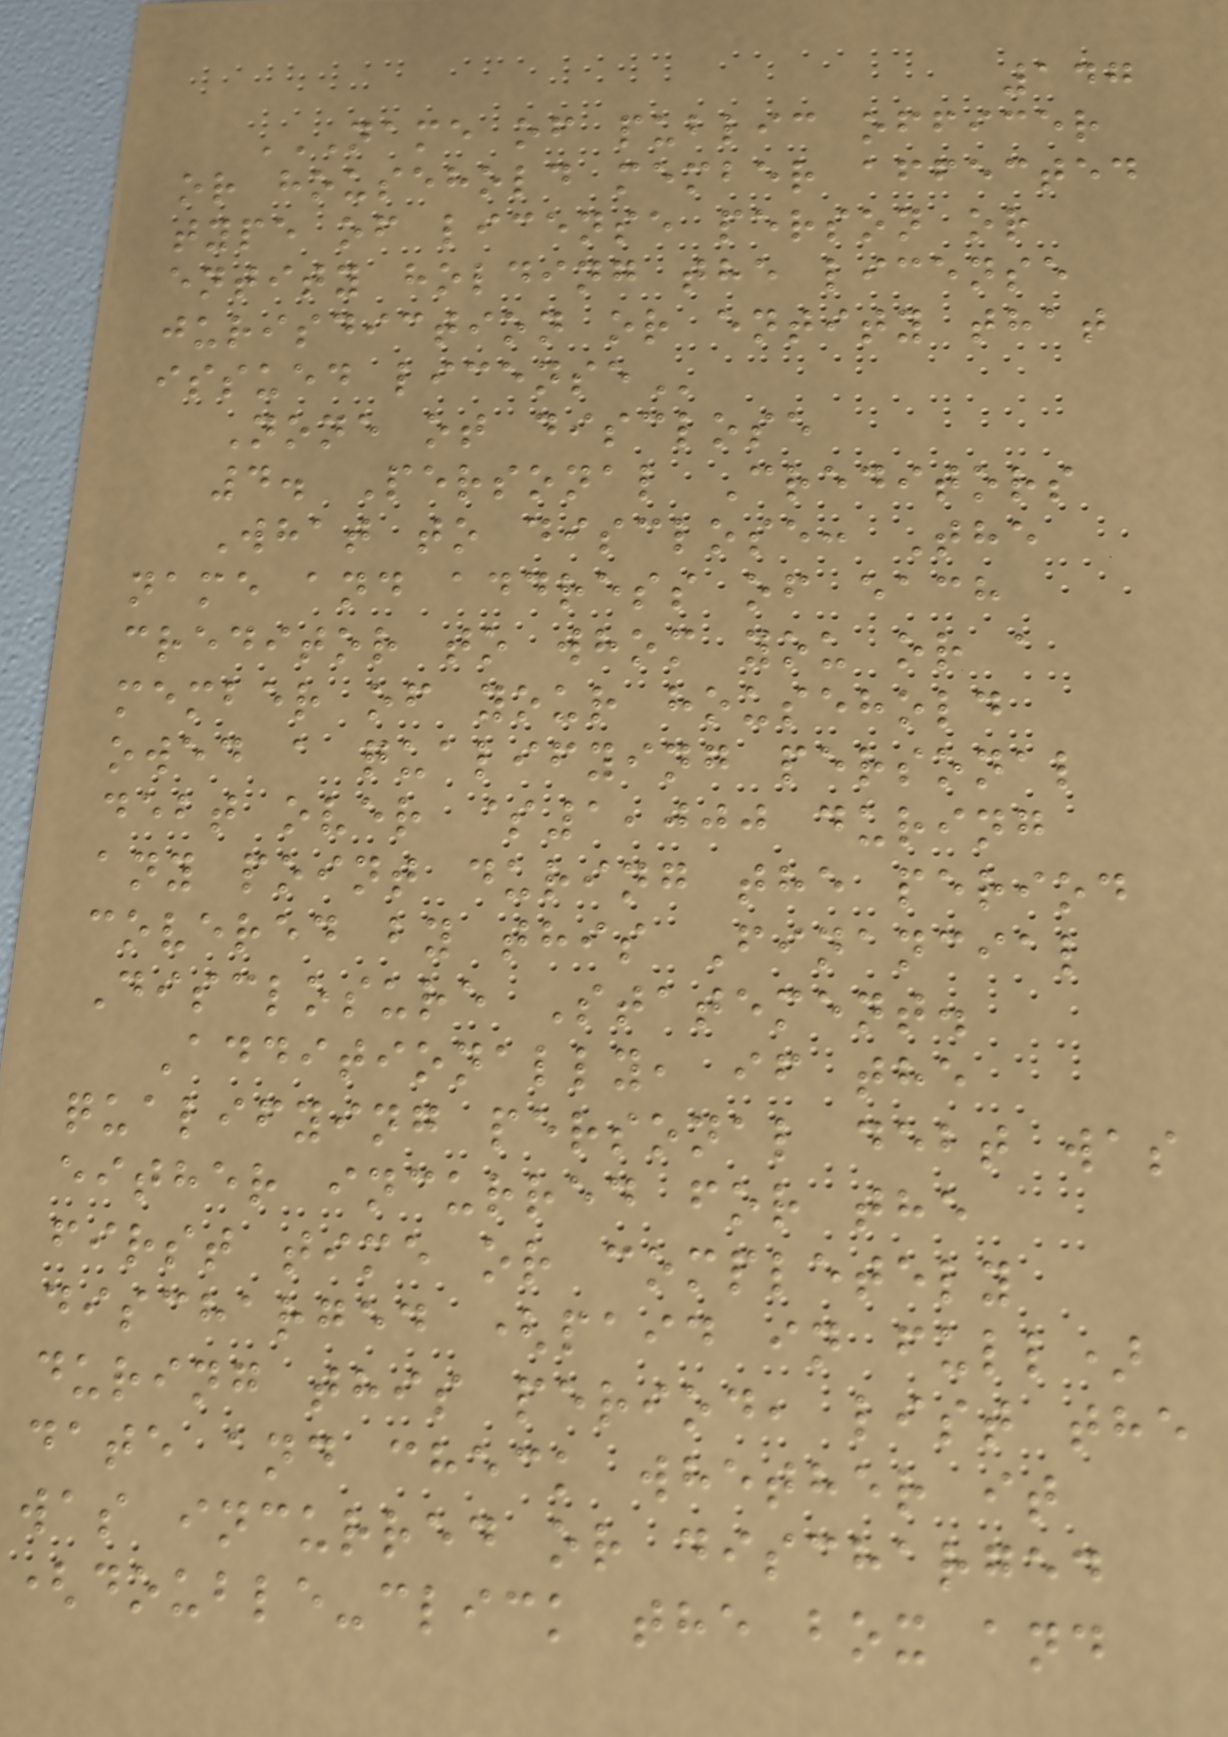147
NAME OF PUBLIC OFFICER
OR HOUSEHOLD MEMBER AFFECTED
TYPE OF LICENSE PERSON OR
ENTITY HOLDING THE LICENSE
JURISDICTION OR ENTITY THAT
ISSUED LICENSE
None ot disclose
4. Personal Creditors
What to disclose: The
name and address of each
creditor to whom you or a
member of your household
owed a qualifying personal
debt over $1,000 during
any point during the period
covered by this Financial
Disclosure Statement.
Additionally, if the
qualifying personal debt was
either incurred for the
first time or completely
discharged (paid in full)
during this period, list the
date and check whether it
was incurred or discharged
(double-click the box and
